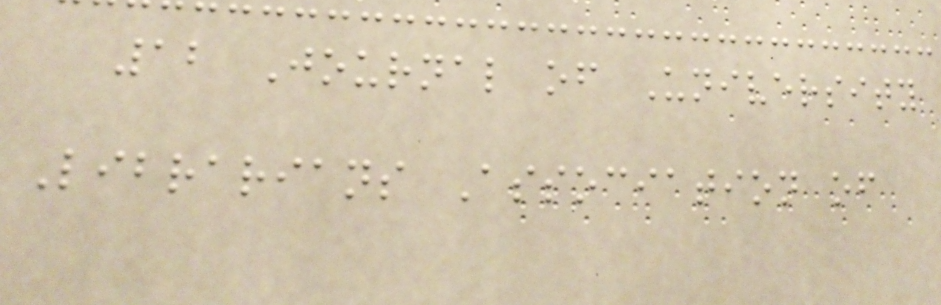12 Journal of University
Librarians Association of
